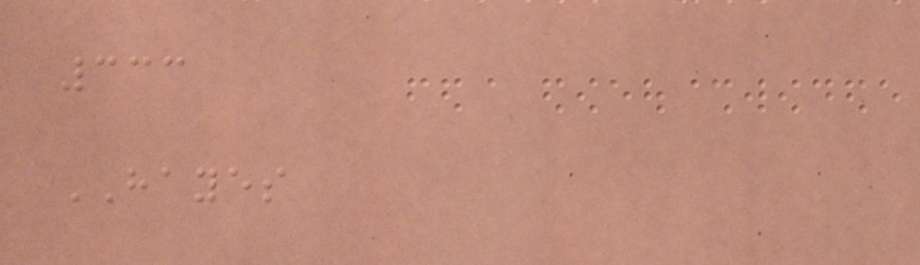333
HAYES
